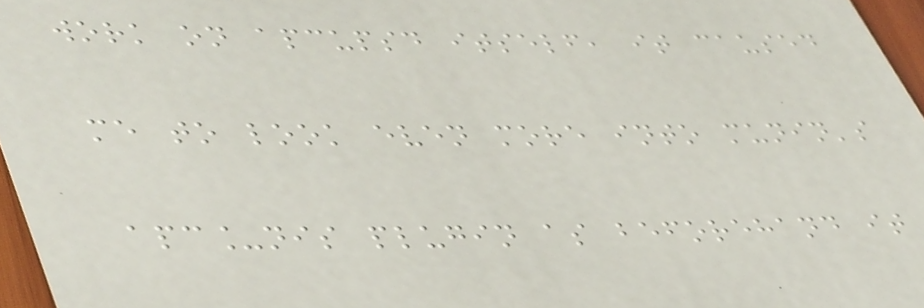work on apcupsd itself, it caused
me to look even more into munin's
apc_nis plugin as beforehand it
